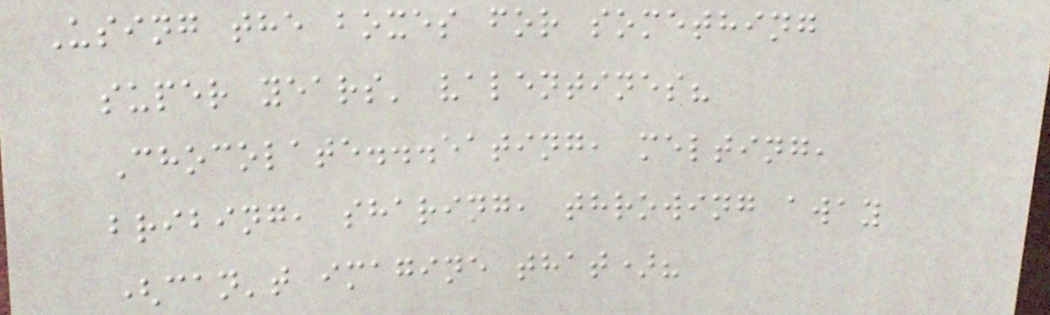Using the boxes for something
super years' valentines?
Chocolate...eating, melting,
bribing, sharing, throwing away
(can't imagine that)?
